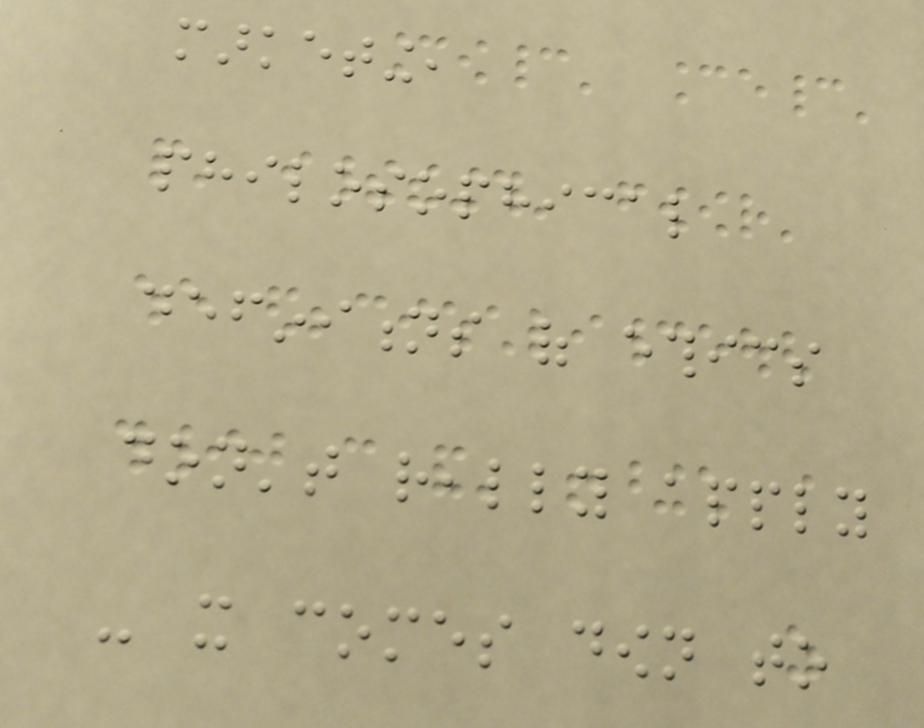marketing,
philosophical
definitions of ethics
don't really apply
- it comes down to
